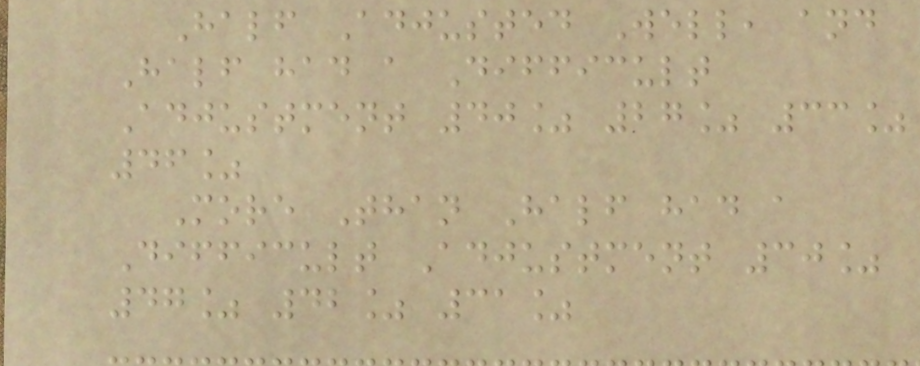Half Adjusted Well, and
Half had a Difficult
Adjustment 40% 27% 33%
46%
More Than Half had a
Difficult Adjustment 30%
47% 42% 31%
